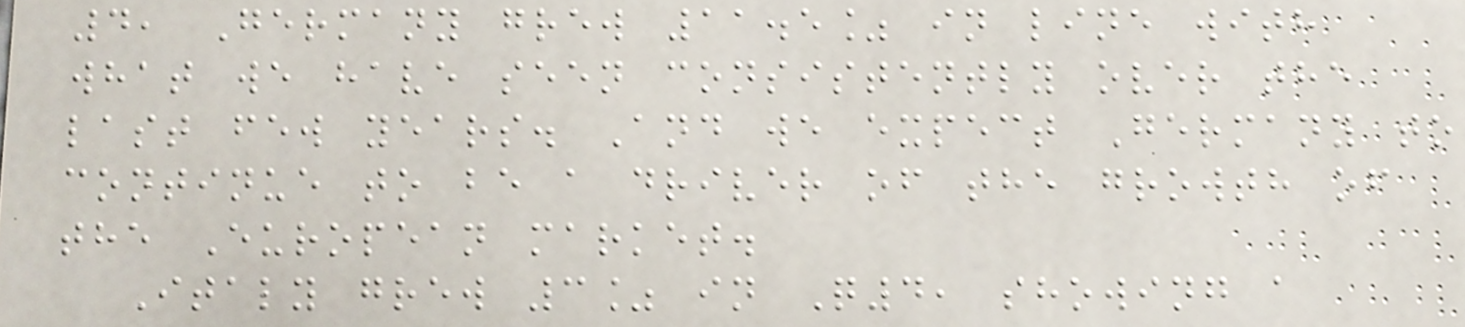4, Germany grew 11.5% in line with
what we have seen consistently over the
last few years. And we expect Germany to
continue to be a driver of the growth of
the European market.
Italy grew 3% in Q4, showing a
